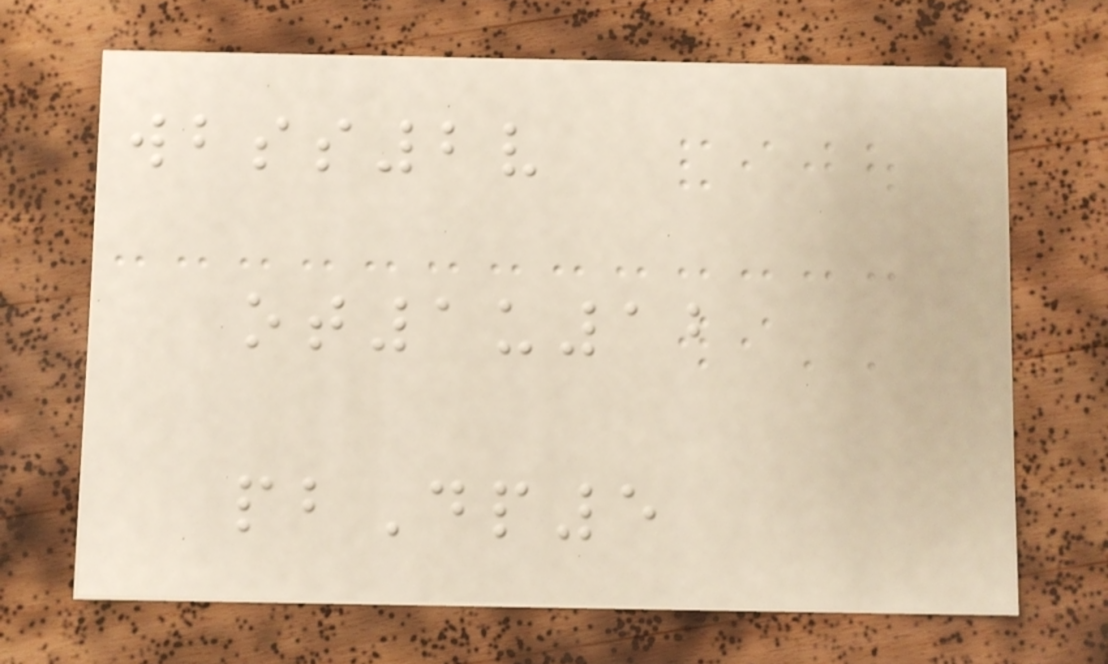wbss2v
ot1u12
pbDp5
